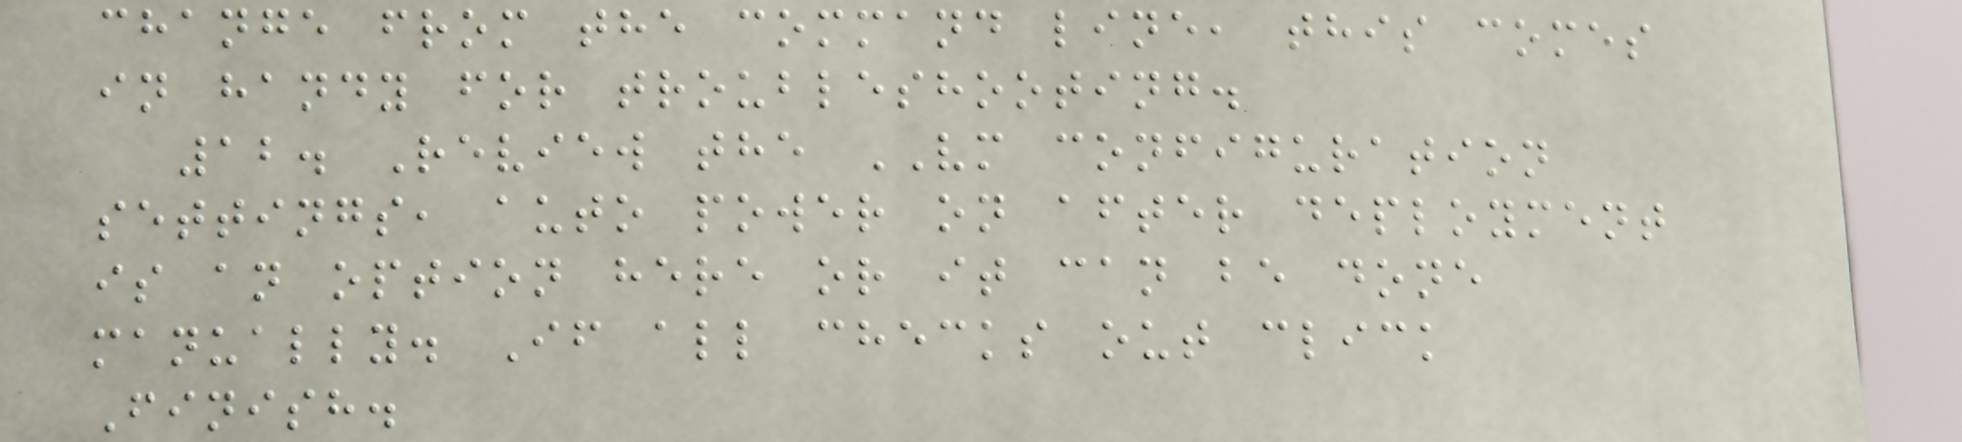change from the command line, this comes
in handy for troubleshooting.
12. Review the VM configuration
settings, auto power on after deployment
is an option here or it can be done
manually. If all checks out click
Finish.
